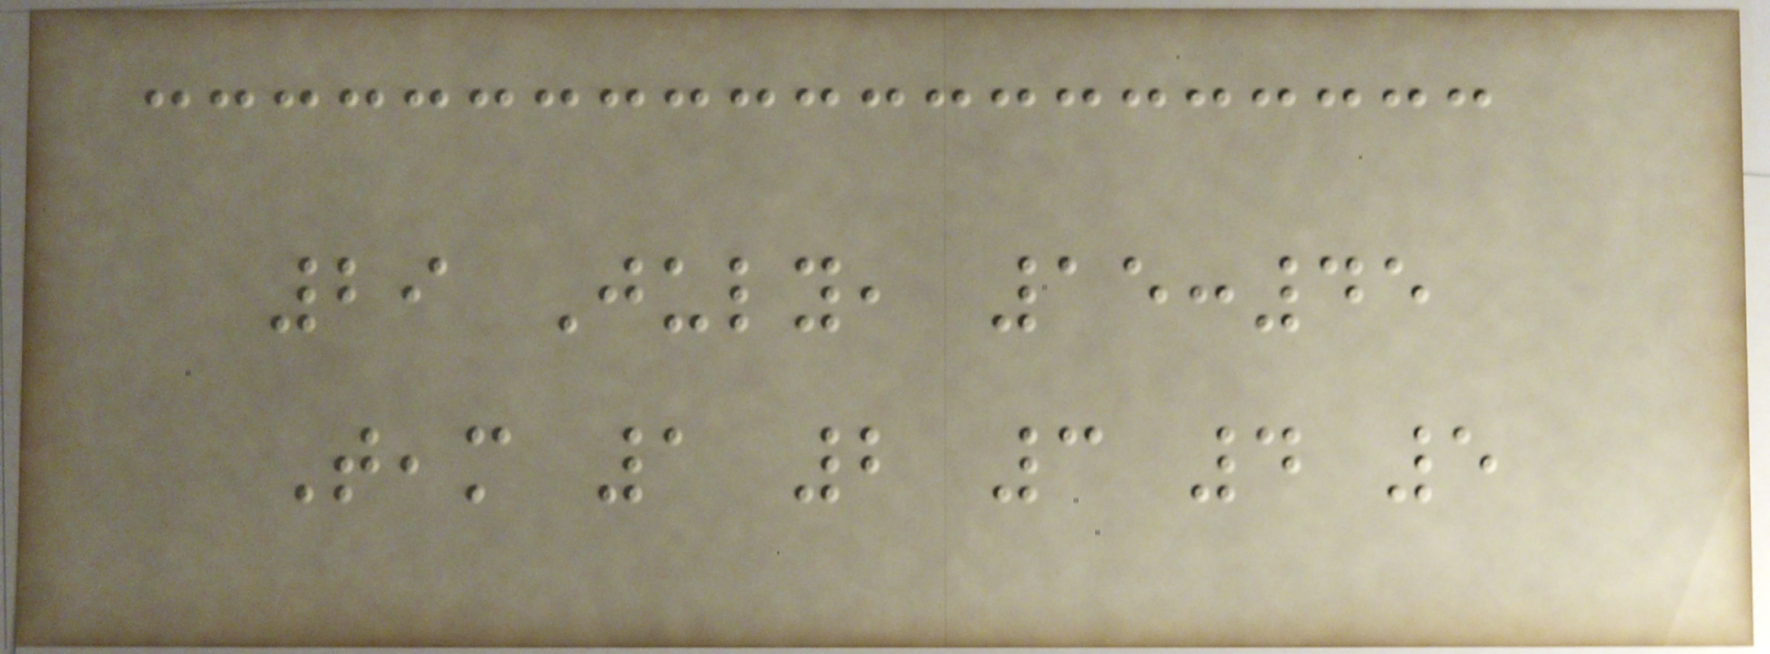29 July, 15:45
Team 1 2 3 4 5
